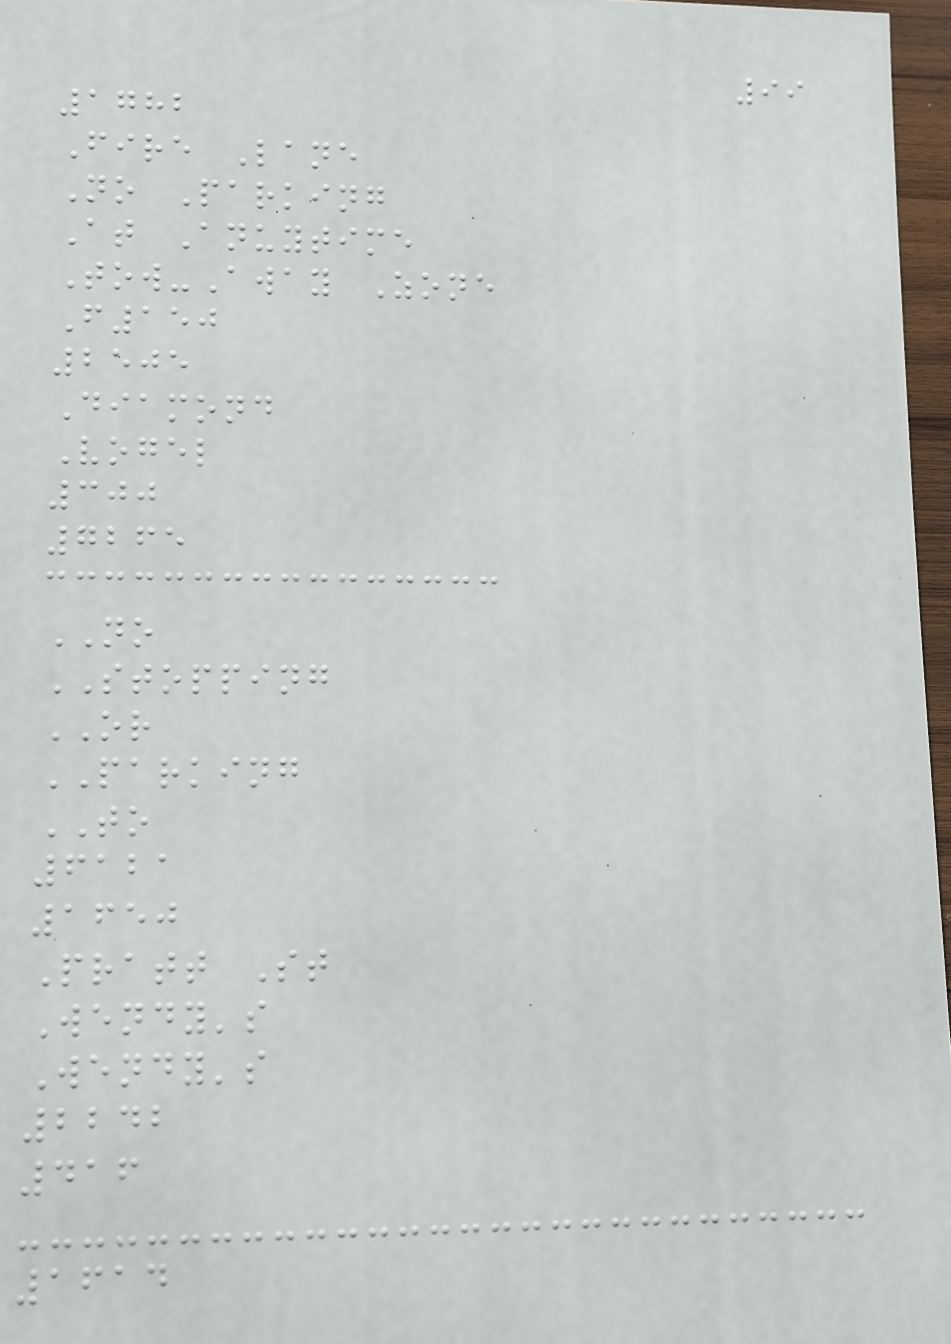99
1782
Fire Lane
No Parking
At Anuytime
Tow-Away Zone
F150
2505
Diamond
Vogel
300
7265
NO
STOPPING
OR
PARKING
TO
6121
1650
Pratt St
Wendy's
Wendy's
2242
416
1614
